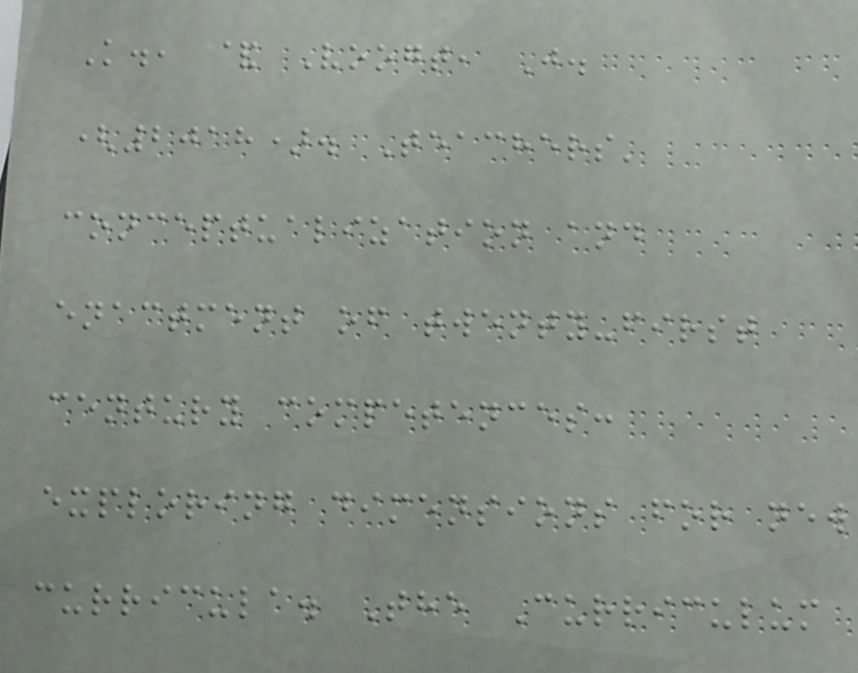K., & Voogt, J.
(2018). Teachers'
conceptualization and
enactment of twenty-first
century competences:
exploring dimensions for new
curricula. The Curriculum
